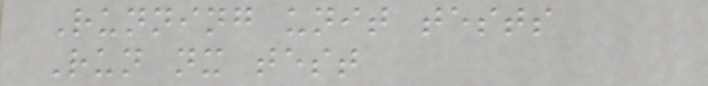Running unit tests
Run nx test
